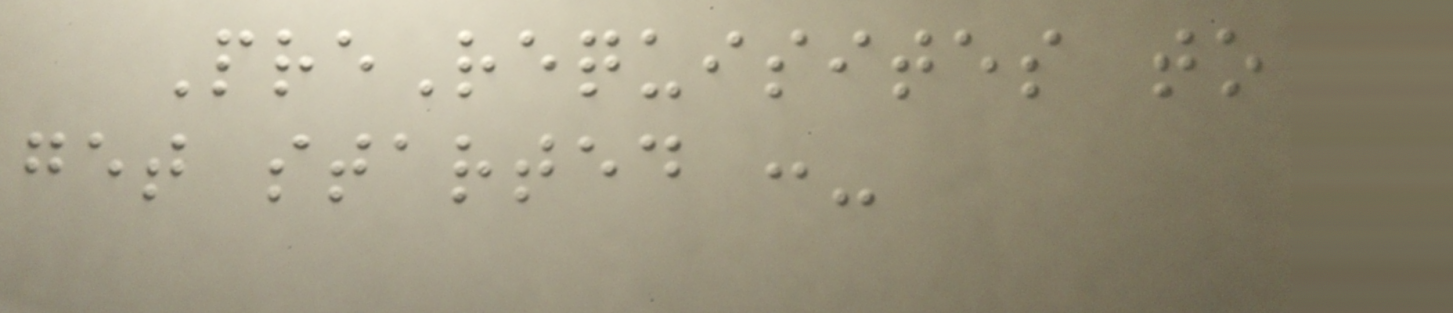PreRequisites to
get started :-
